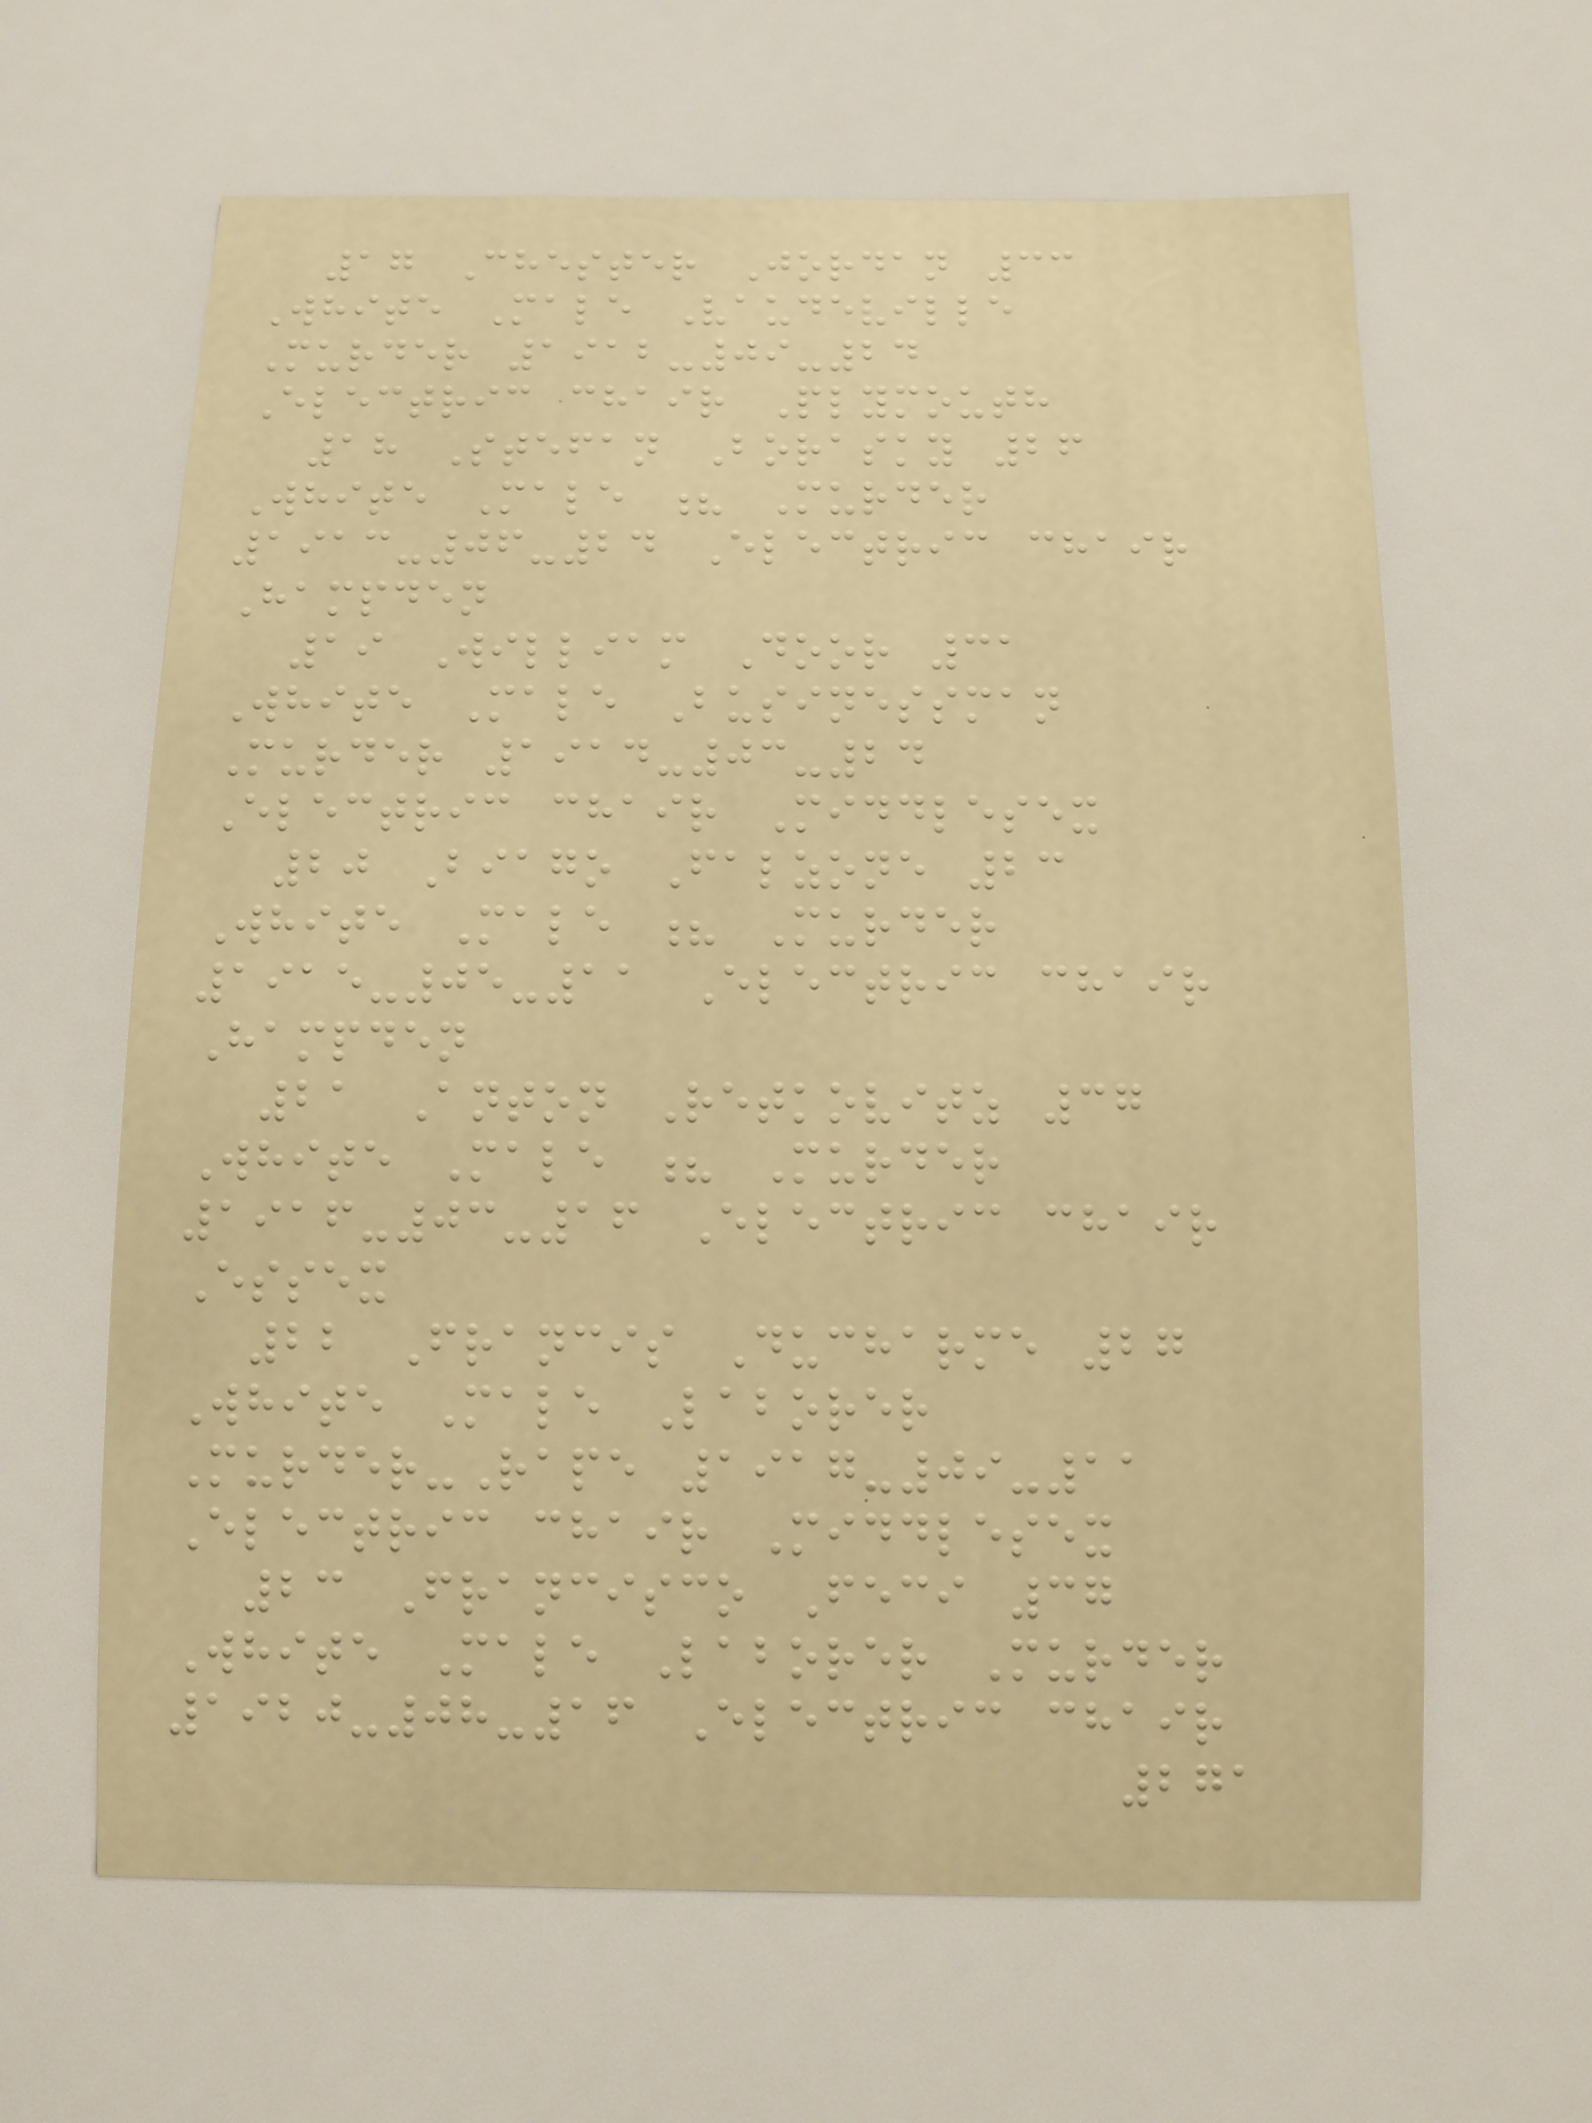17 Chester Jordan 33
White Male Vaudeville
Murder 1912-09-24
Electric chair Plymouth
18 Stefan Borasky 26
White Male ? Murder
1913-06-24 Electric chair
Hampden
19 William Door 31
White Male Businessman
Murder 1914-03-24
Electric chair Middlesex
20 Biago Falzone 23
White Male ? Murder
1915-05-11 Electric chair
Hampden
21 Anton Retkovitz 37
White Male ? Murder
1916-03-16 Electric chair
Essex
22 Francis Ducharme 27
White Male Laborer
Murder-Rape 1917-09-11
Electric chair Middlesex
23 Francisco Feci 37
White Male Laborer Murder
1920-08-16 Electric chair
271
